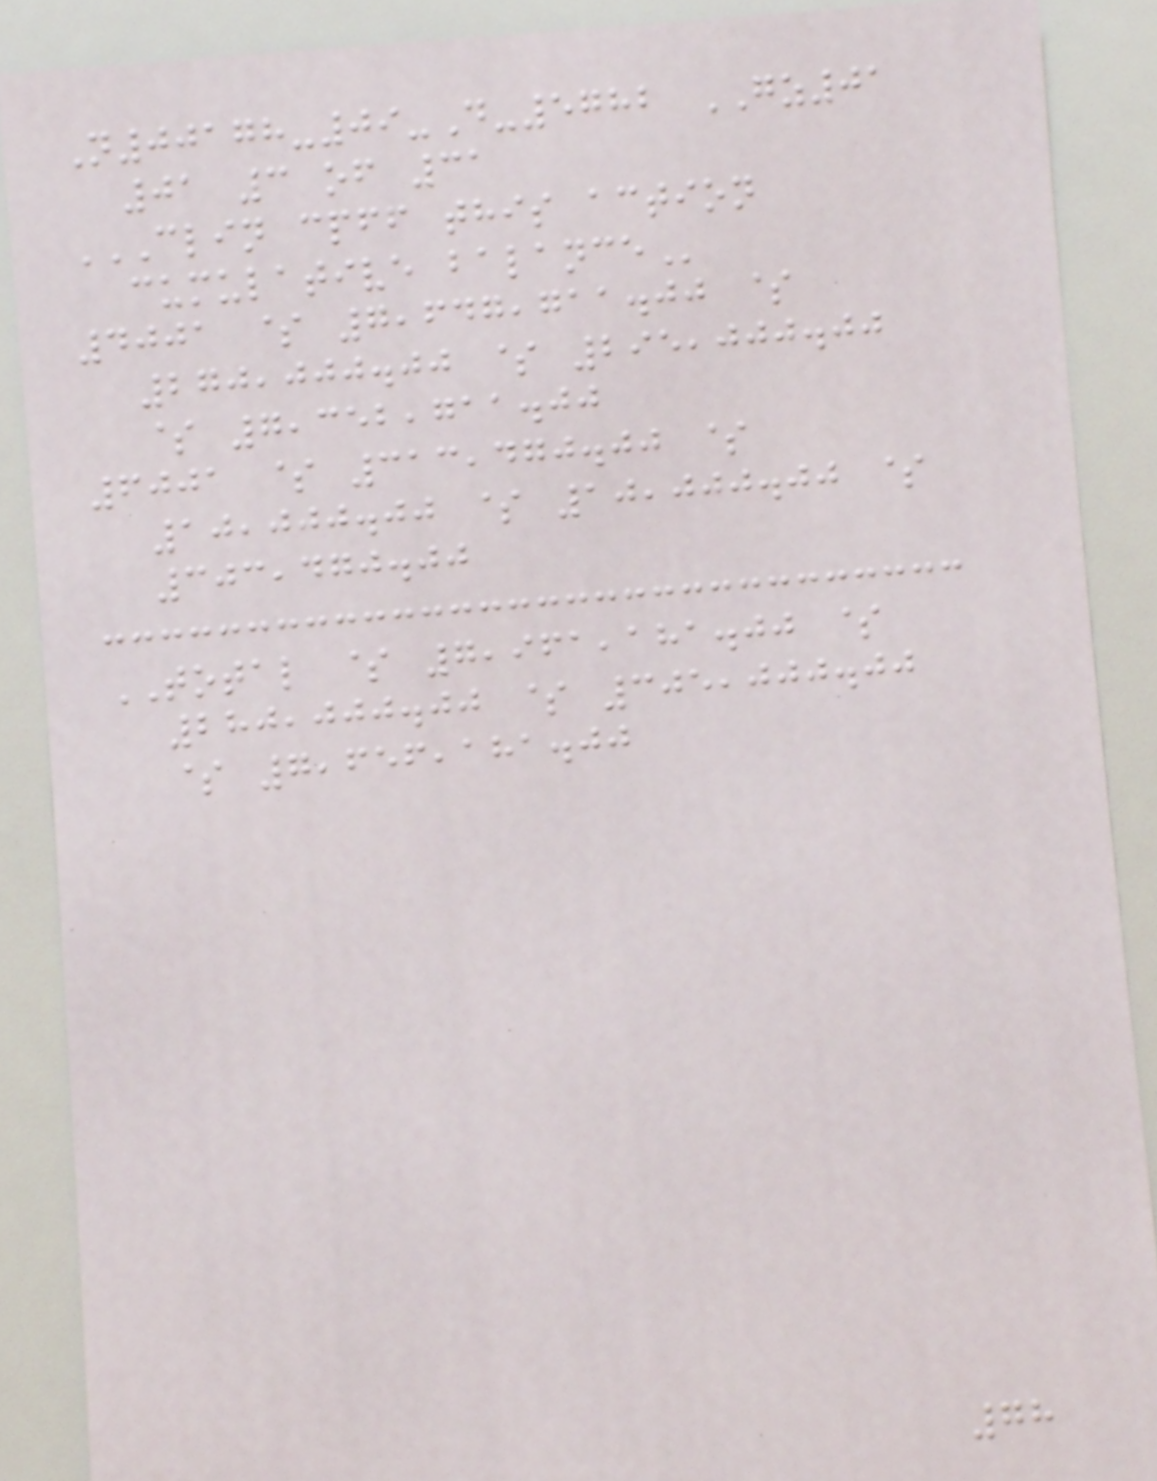N00178-09-D-5782 GZ01
01 3 of 31
CLIN CPFF THIS ACTION
CUMULATIVE BALANCE
4001 $ 7,647,711.00 $
270,000.00 $ 295,000.00
$ 7,352,711.00
6001 $ 313,470.00 $
10,000.00 $ 10,000.00 $
303,470.00
TOTAL $ 7,961,181.00 $
280,000.00 $ 305,000.00
$ 7,656,181.00
78
